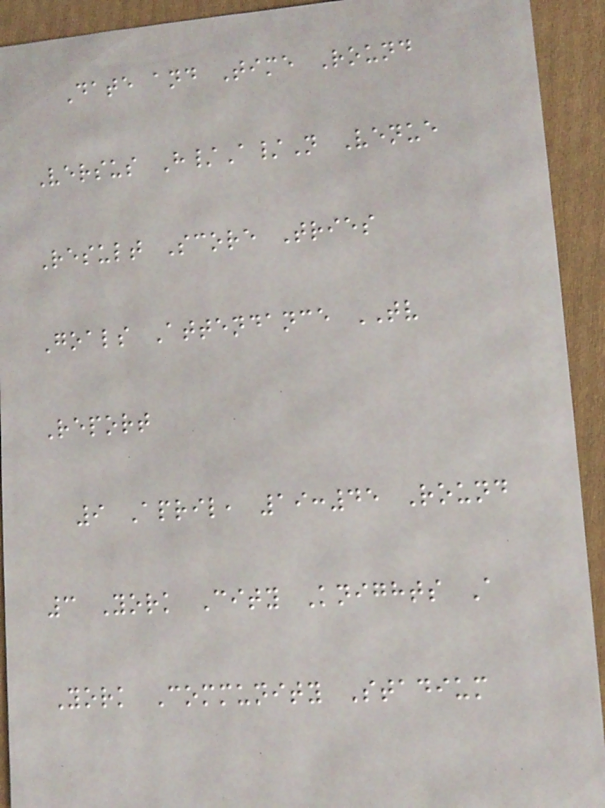Date and Time Round
Versus H/A/N Venue
Result Score Tries
Goals Attendance TV
Report
9 April, 19:45 Round
3 York City Knights A
York Community Stadium
